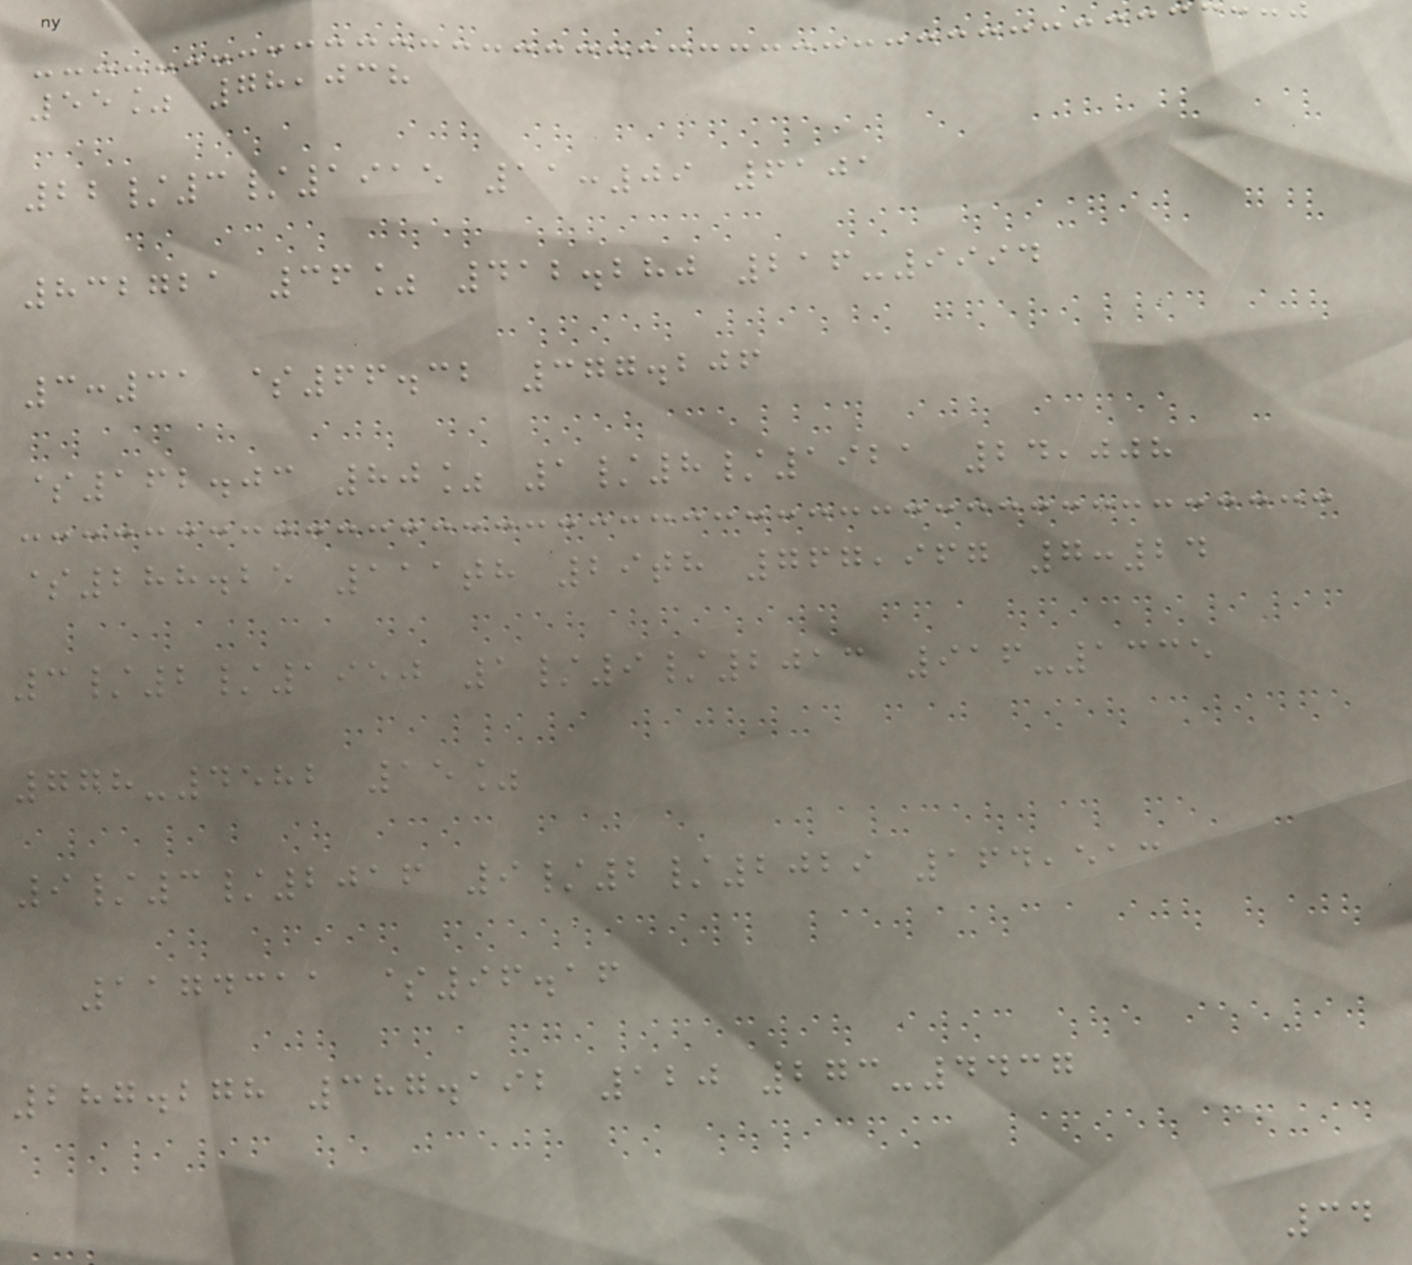55% 78,038
22/3/1915 11:09 6101
832721 36% 412.280 216-9994
3:31 $66.32 377.206
$162.03 80% 1/8/1921 24,008
$288.25 111th 29th 767,967 7:24
3/2/1950 1/9/2013 916-1335
778-4582 15%
9/3/2016 9/2/2029 164,513
1174311 $96.16
287.278 387.192 120 273-4437
34
